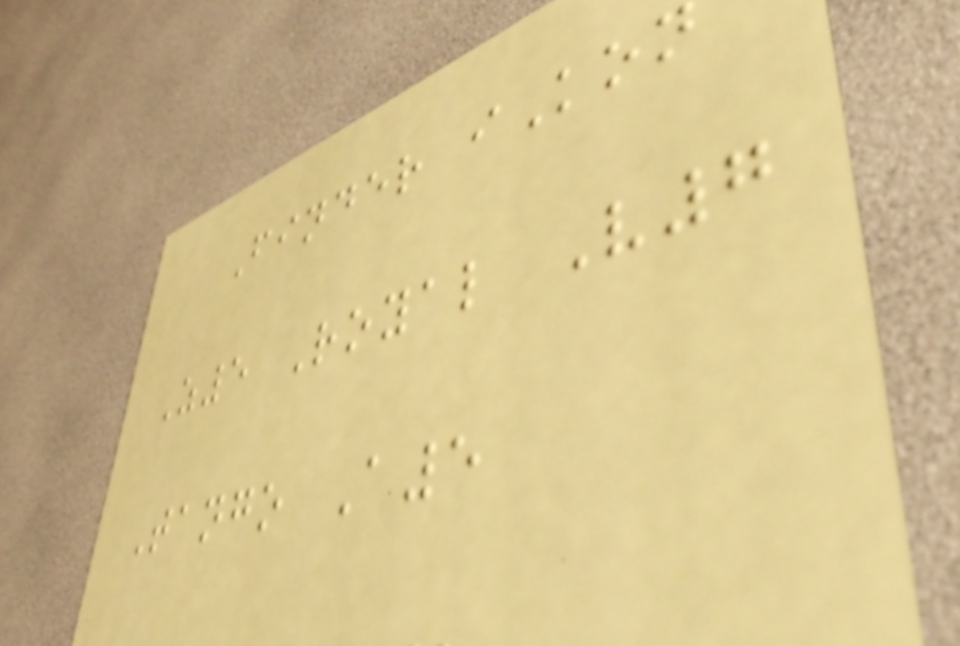Finder iKon
Z5 Royal V7
Tango A5
